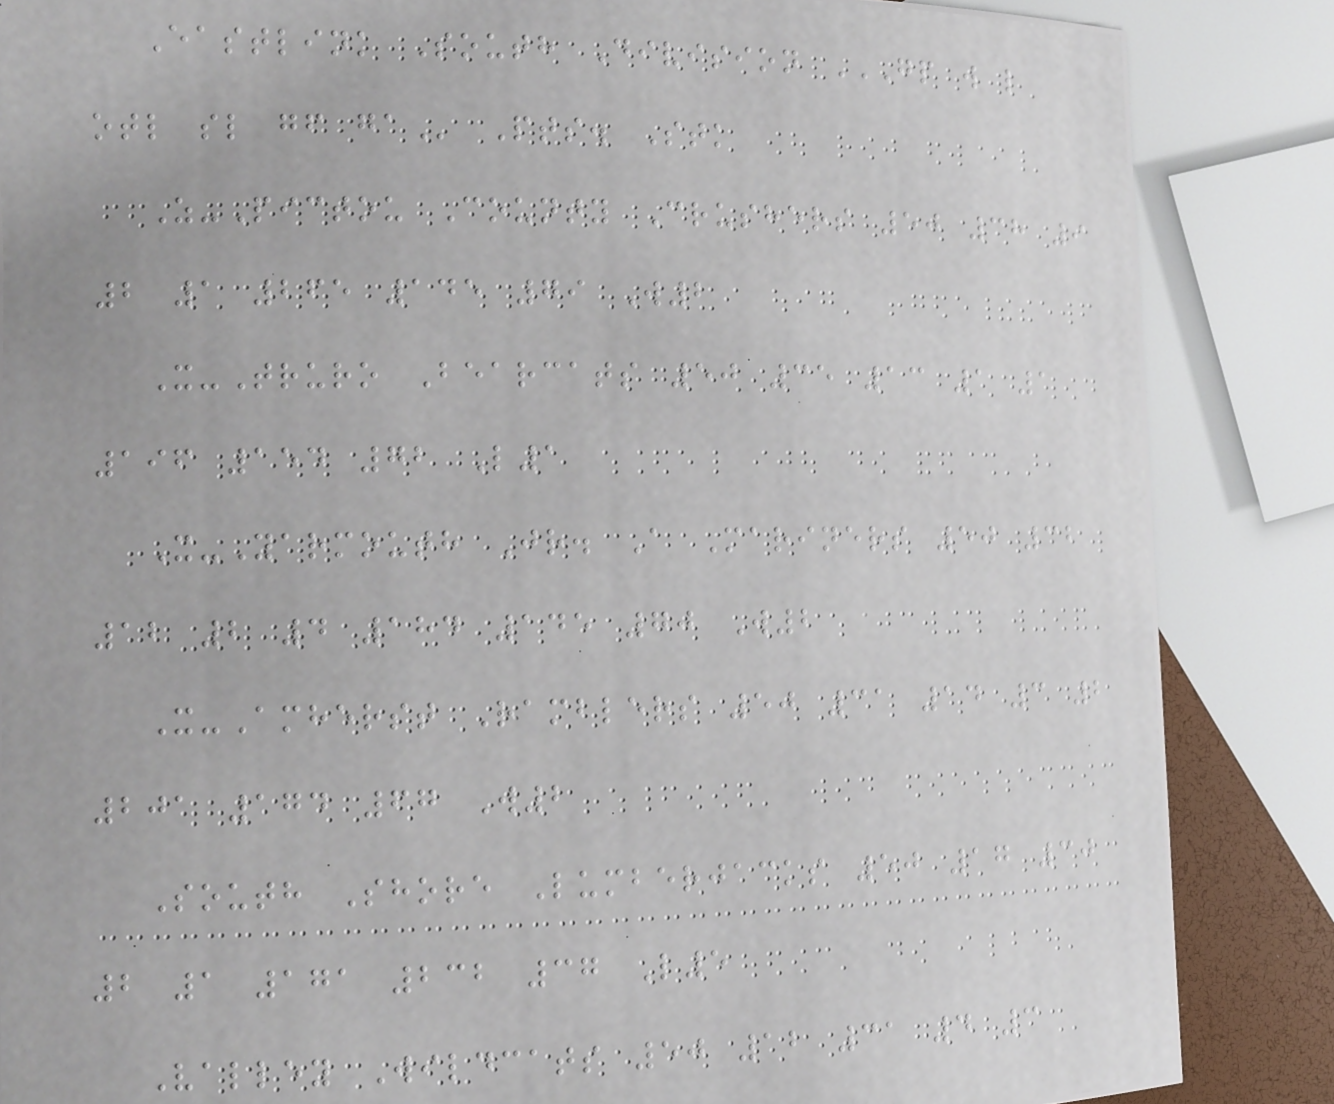Eastlink South Division GP W L
OTL SL GF GA Pts. Stk
Z-Pictou County Crushers 50 38 9
2 1 265 145 79 W2
X-Truro Bearcats 50 35 13 1 1
196 154 72 L1
X-Yarmouth Jr. A Mariners 50 32
12 2 4 184 145 70 W2
X-Amherst Ramblers 50 31 14 3 2
201 174 67 W2
South Shore Lumberjacks 50 17 30
2 1 171 232 37 L5
Valley Wildcats 50 12 31 4 3
